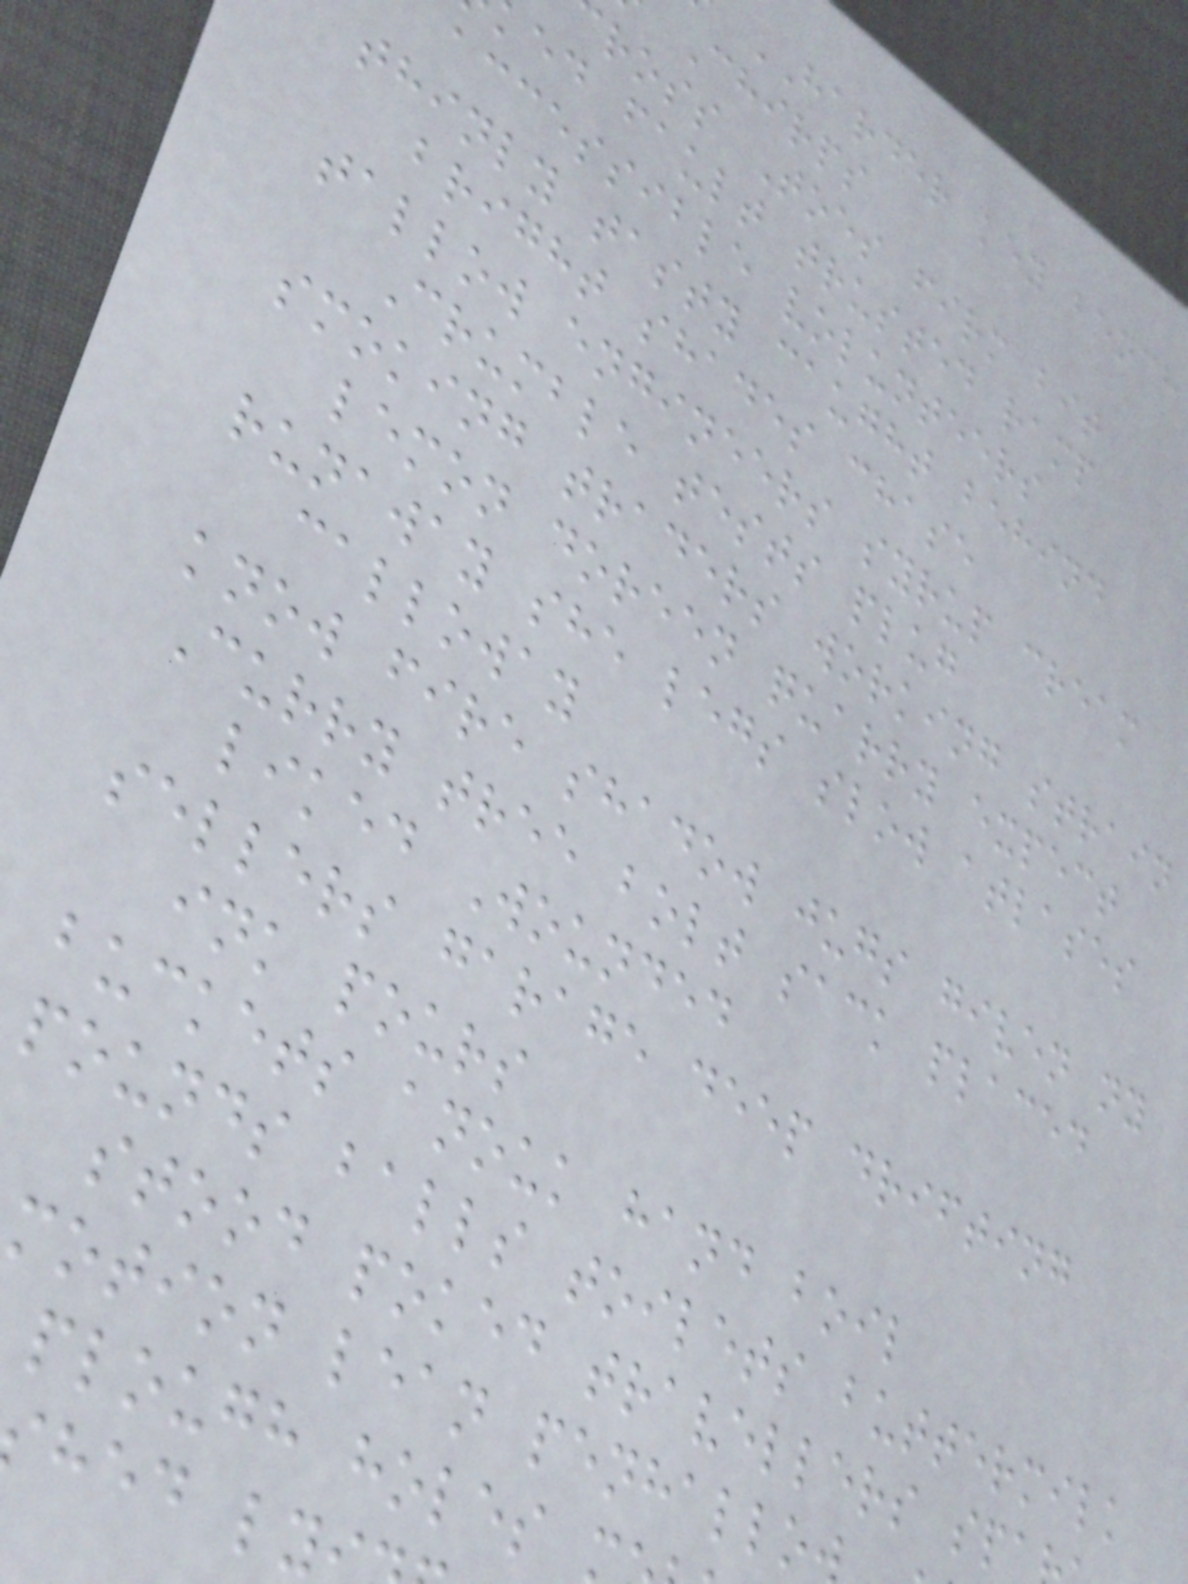HARDER key bench
Chirps
ross Toes firm bit
ed fault trusted ramp
accessible volunteers
thinly tasty caught behind
bright shades chase
tallow engineers syrup cream
Crumble tests plug
smoking traders working strain
lemon doreen quarry expect
runaway she legs slow atlases
calloway
know fire shadow jugs given ny
Curry tree bolt sack placed
liked Wounded
sellers garage deep drifting
ink pours
buckets anouk hand boil
pounds balls toilets buttermilk
stood poked travellers sp
motion lean penhallo
plough holes
hed ly
